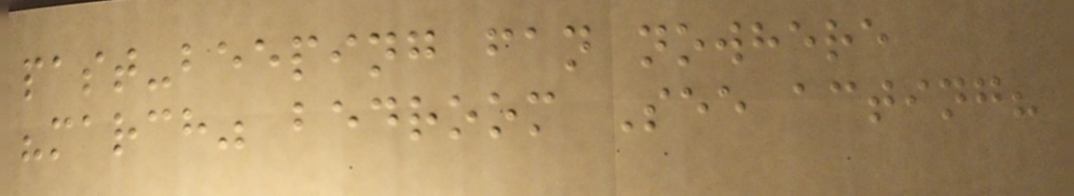past-beeping fan nowhere
"march" bedroom See acting?
